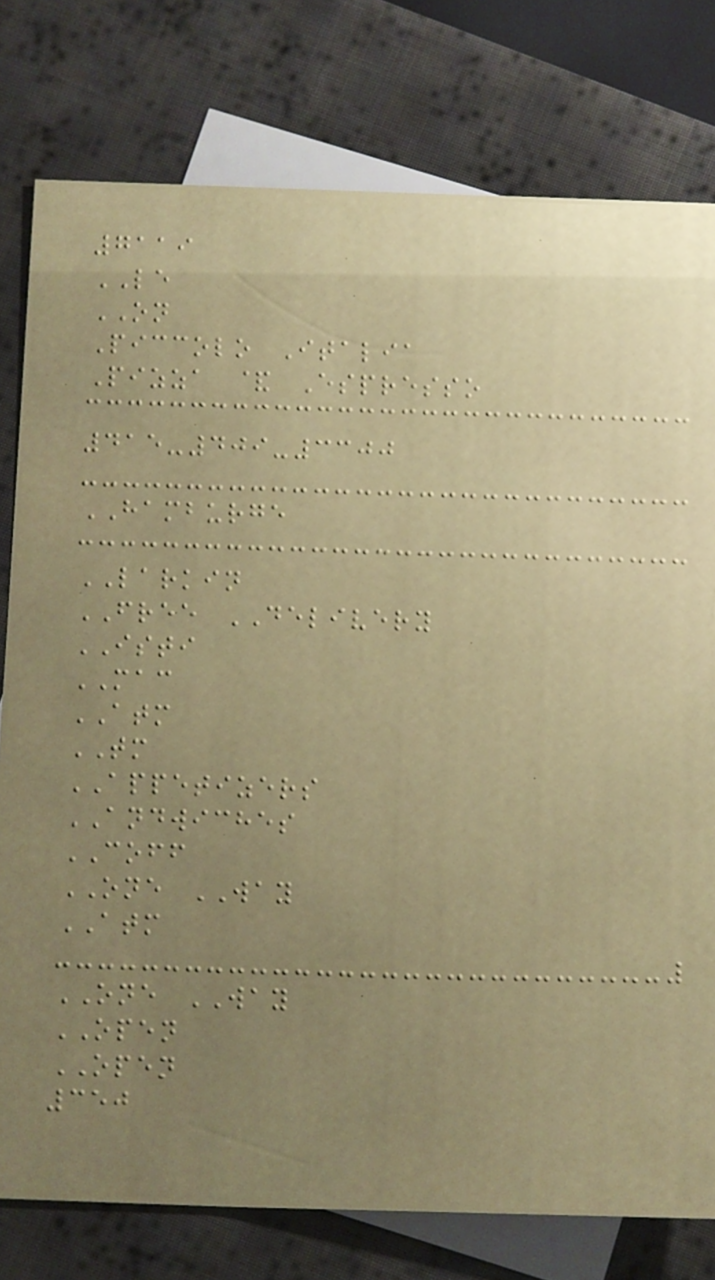7119
LE
ON
Piccolo Italia
Pizza & Espresso
415-409-3300
HAMBURGE
LARKIN
FREE DELIVERY
ISTI
MAC
ATM
TM
APPETIZERS
ANDWICHES
COFF
ONE WAY
ATM
ONE WAY
OPEN
OPEN
350
